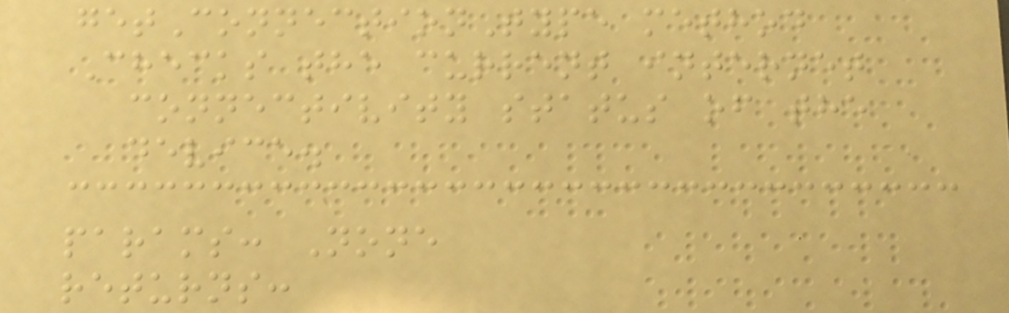getConnectionType method
Checks the current internet
connectivity status of the
device.
params: None
returns:
